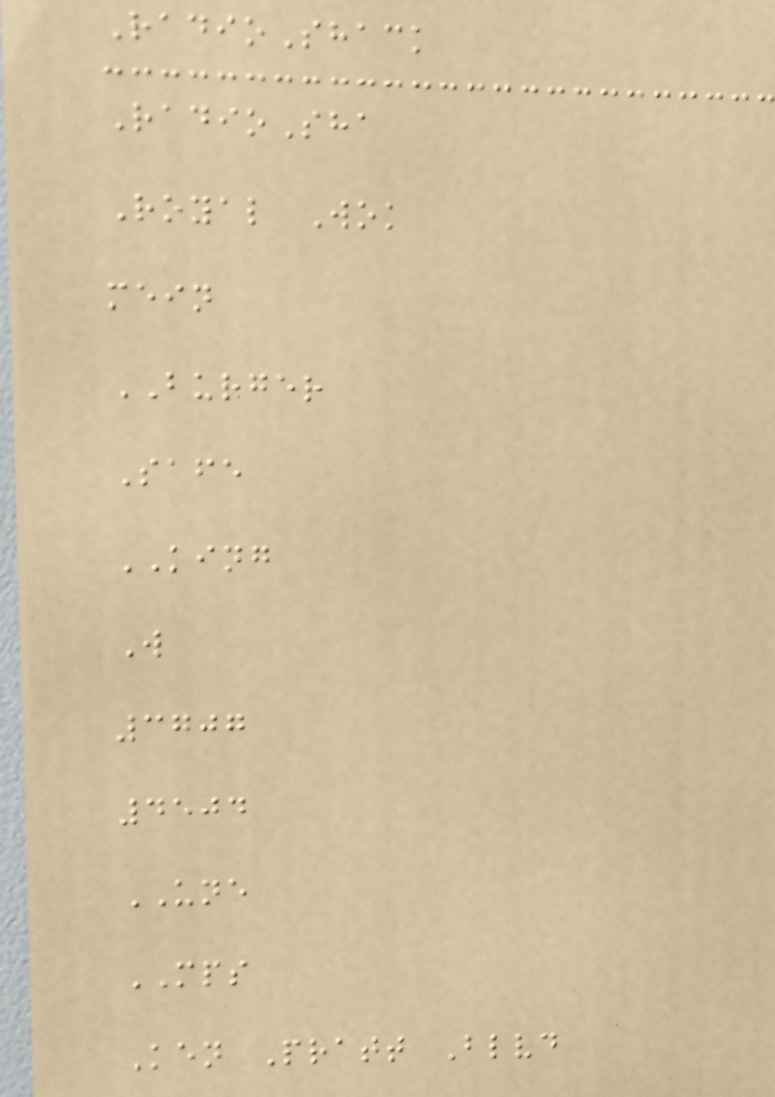RadioShack
RadioSha
Royal Wok
mein
BURGER
Safe
KING
W
3707
4504
UNE
MPS
Ken Pratt Blvd
